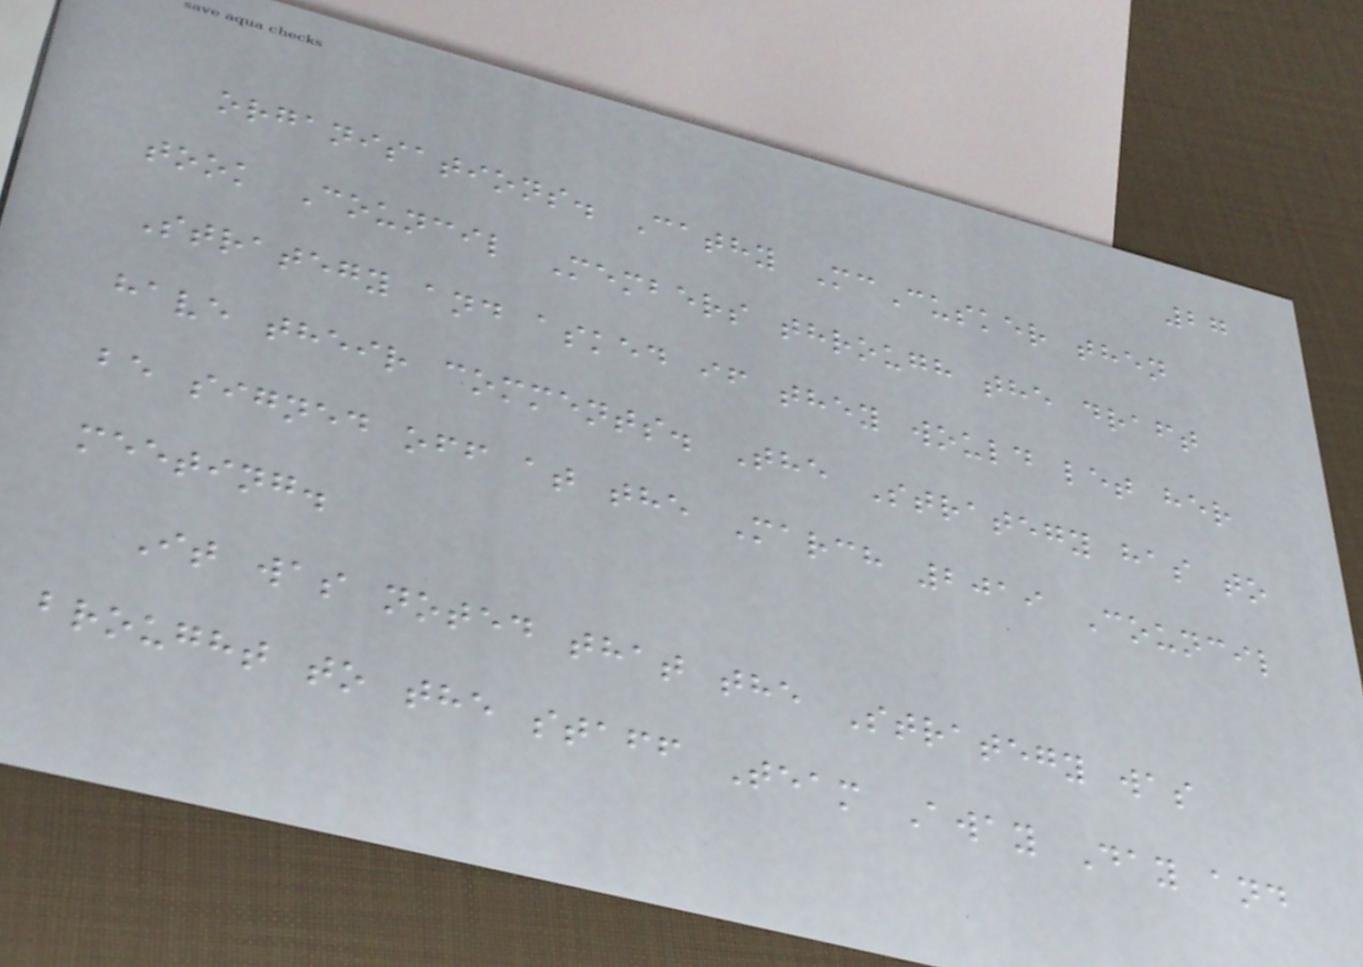27
organisations. Cathy McCusker then
took Council Members through the draft
Strategy and asked if they would let her
have their comments. The Strategy has to
be signed off at the March 2019 Council
meeting.
It was noted that the Strategy was
brought to the staff Team Away Day and
